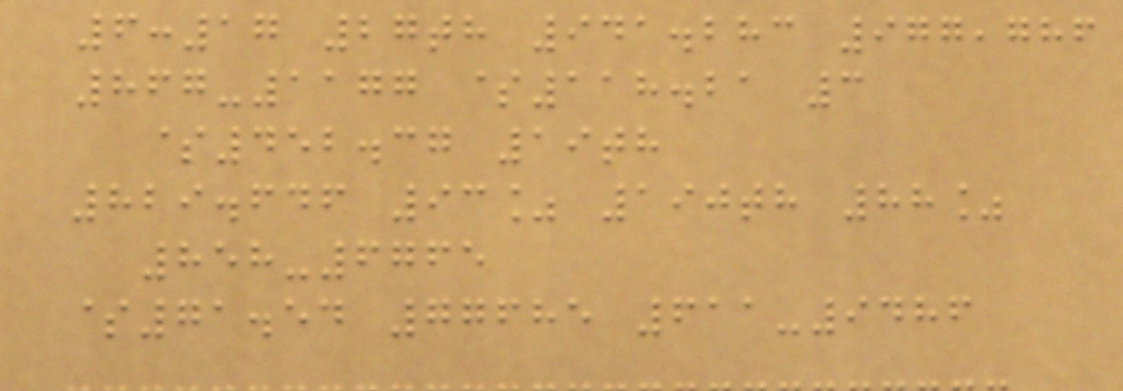6:17 27th 941.283 977,786
867-1177 $118.21 3
$452.37 19th
829.646 93% 190th 88%
858-6765
$71.54 77685 611-9486
